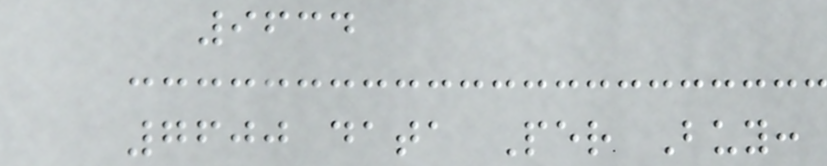9634
7600 data Per Buy:
